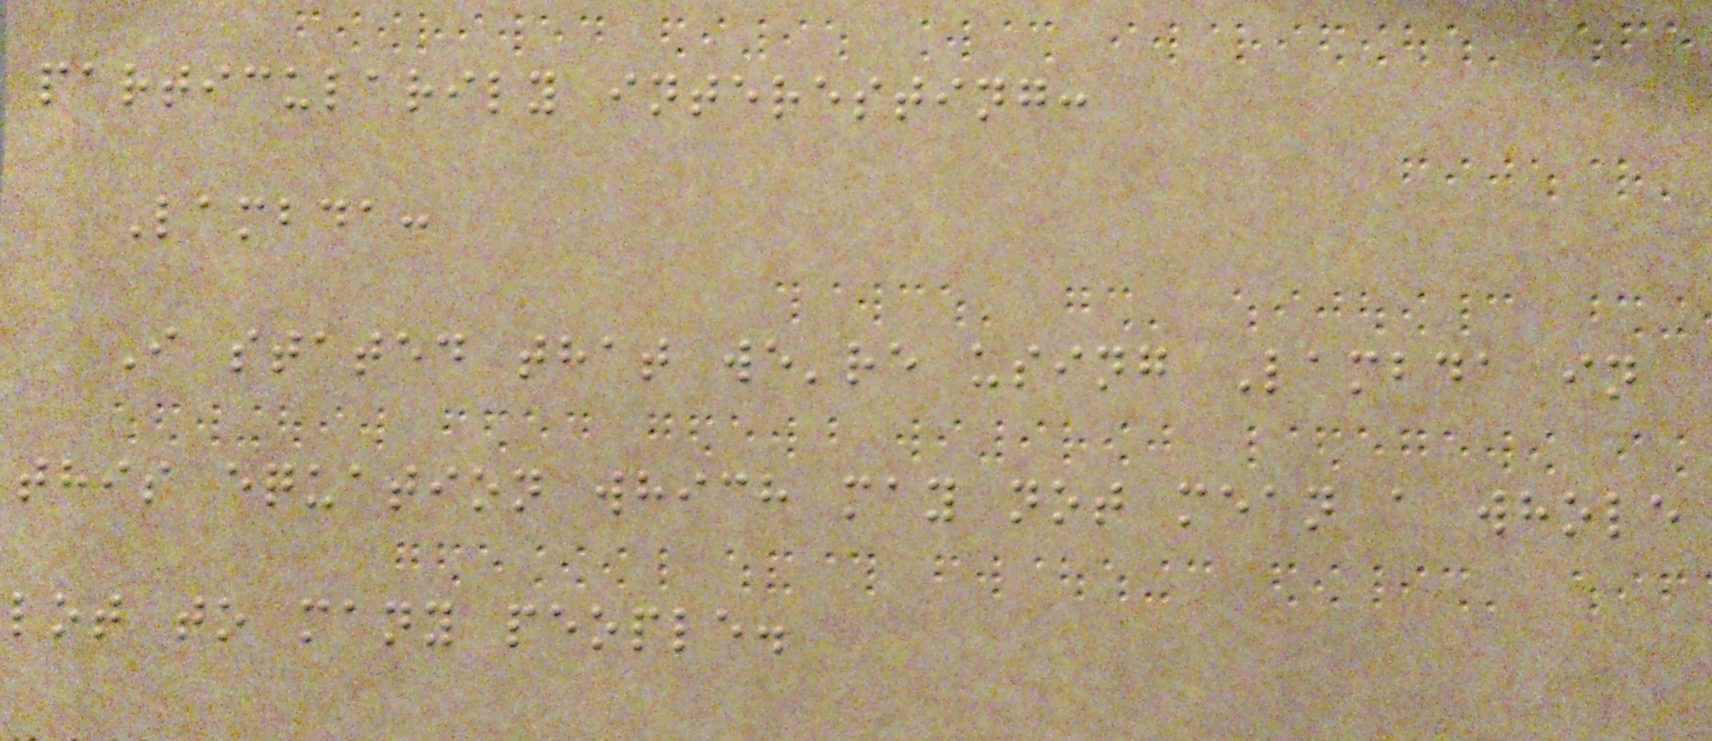particularily interesting:
Lambda:
I stated that we're using Lambda in
this equation which may not mean a whole
lot to many people.
